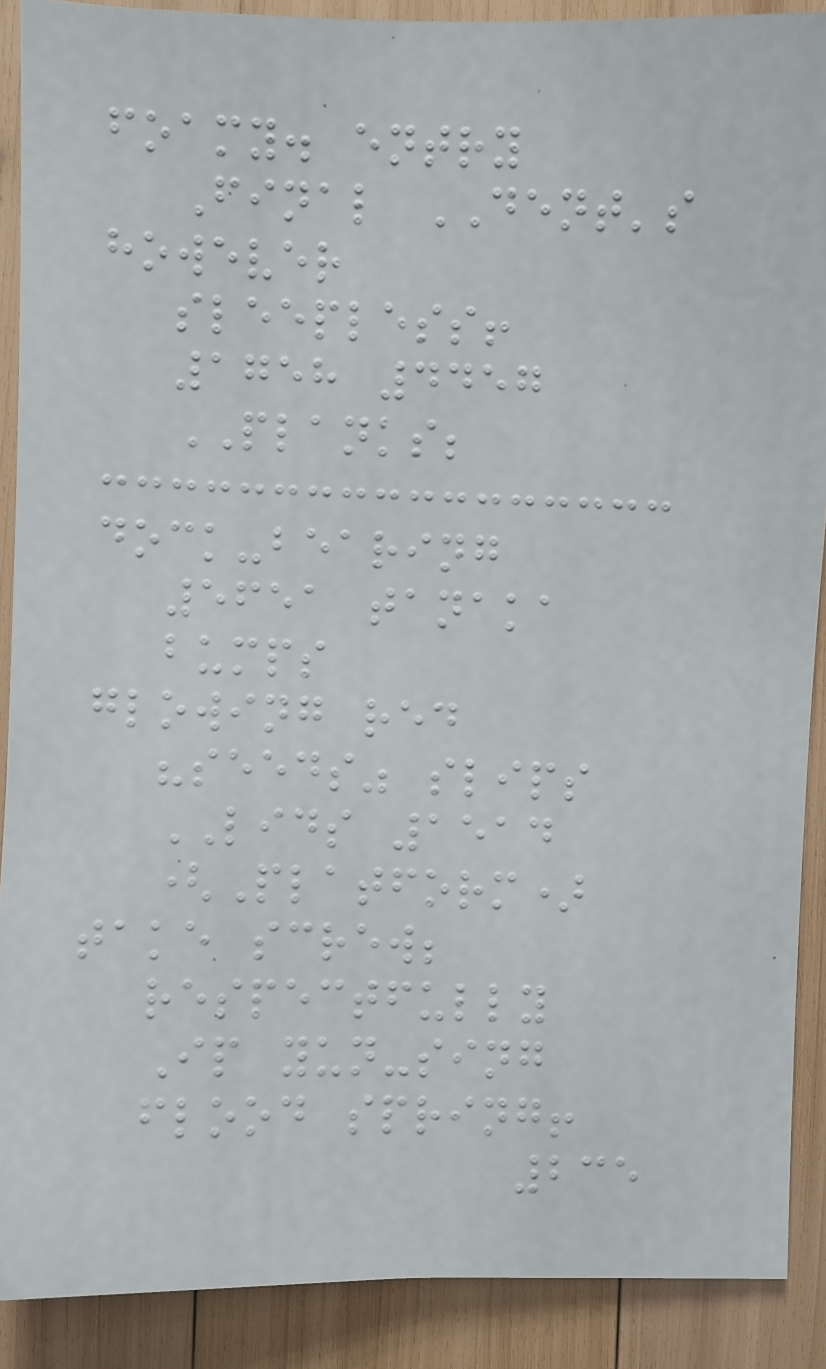foamy. entry
Final DENT's
however
sleepless!
1758 4457
PLANKS;
dock-bearing
5651 tanaka
bumps
glowing red
"seeds" slips
LIDS 1514
(Platform)
take screw;
respectfully
Ip yun-sing
flood spring!
235
